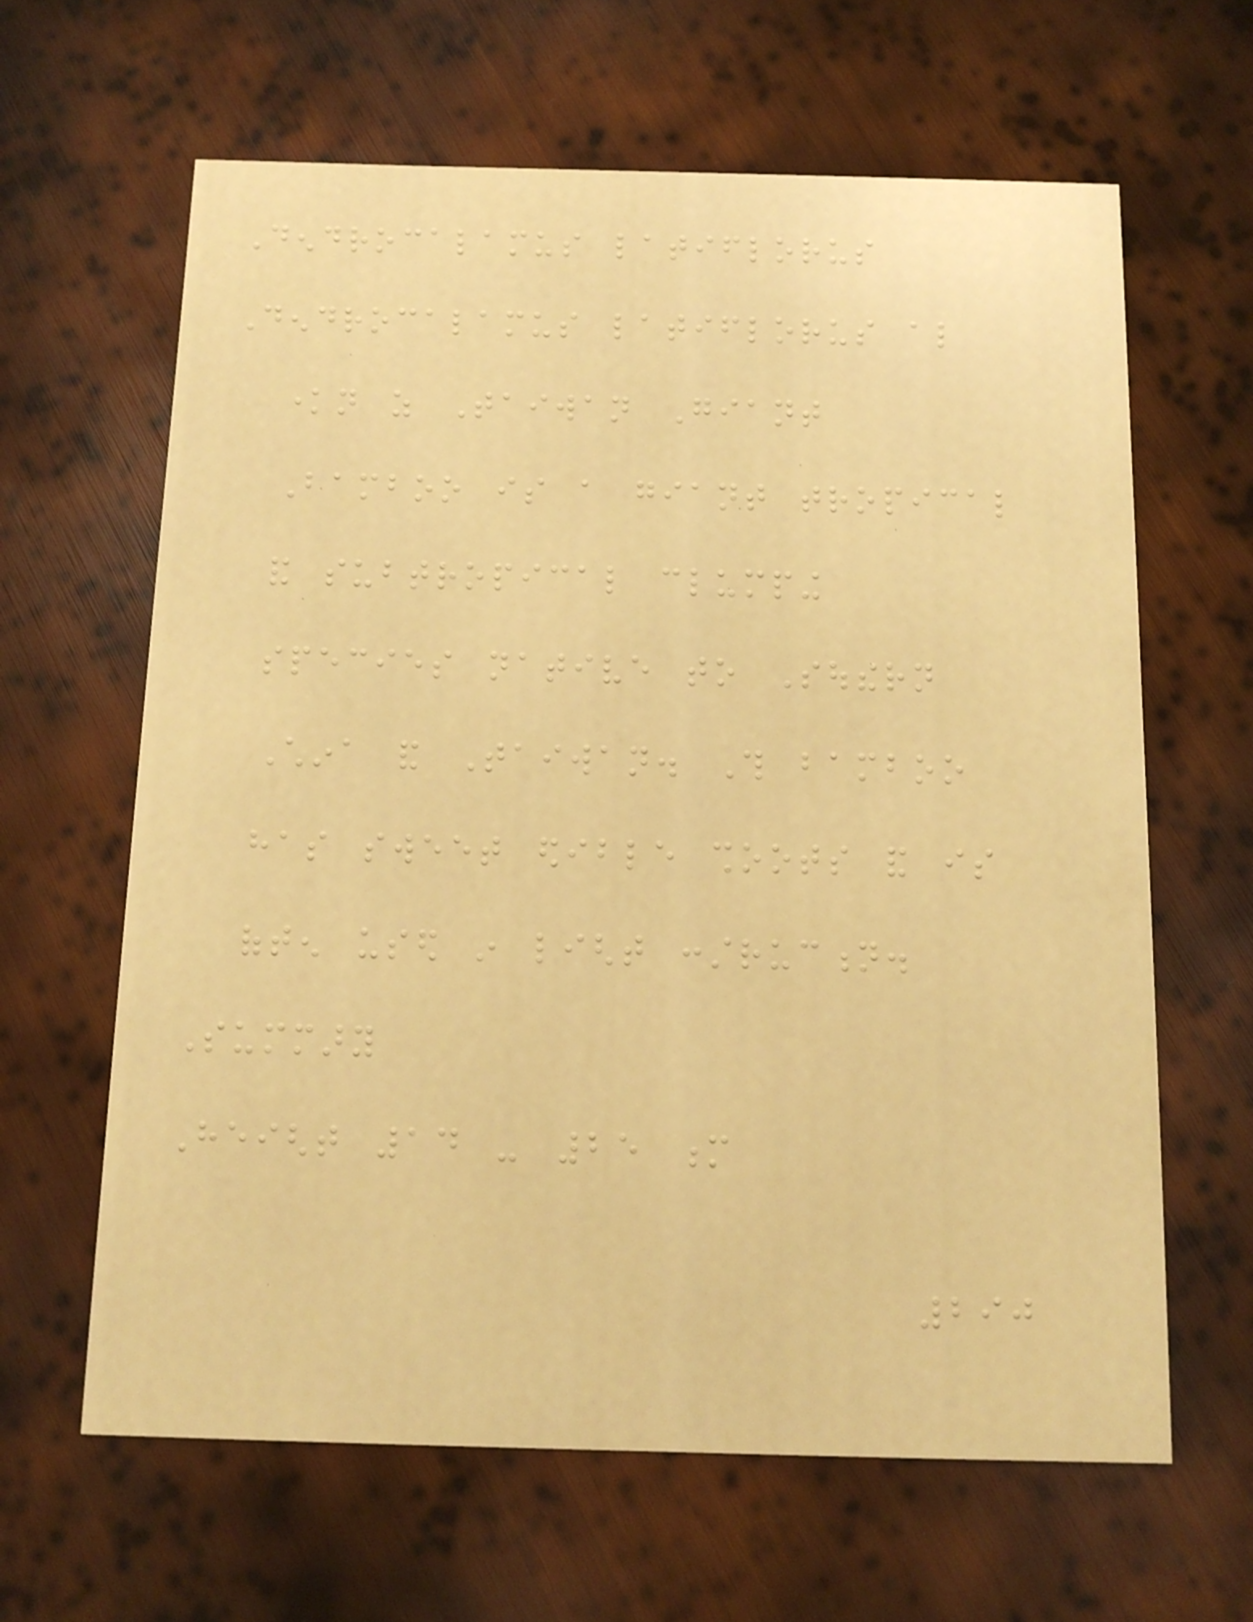Dendrocalamus latiflorus
Dendrocalamus latiflorus also
known as Taiwan Giant
Bamboo is a giant tropical
and subtropical clumping
species native to Southern
China and Taiwan. This bamboo
has sweet edible shoots and is
often used in light construction.
Summary
Height 14 - 25 m
290
